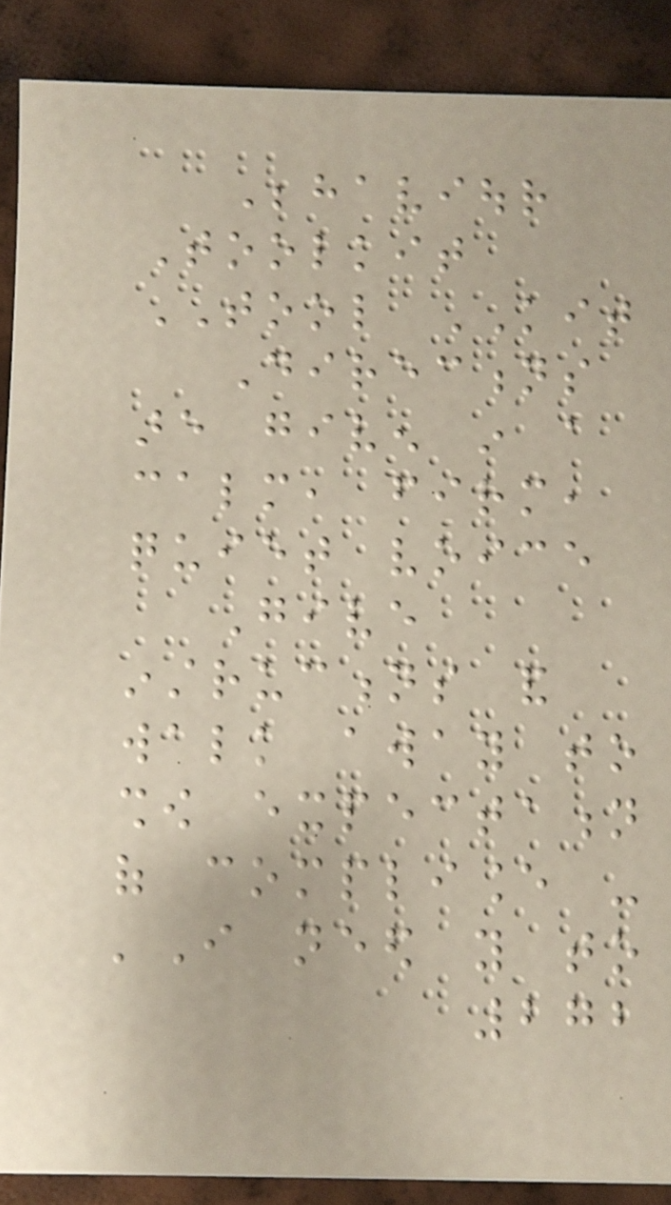Behaviour
Toolkit
TOOL KIT
Directions
are given in a
calm, firm,
quiet voice
Give
instructions and
walk away to
show expectation
of compliance -
'I need you to
272
